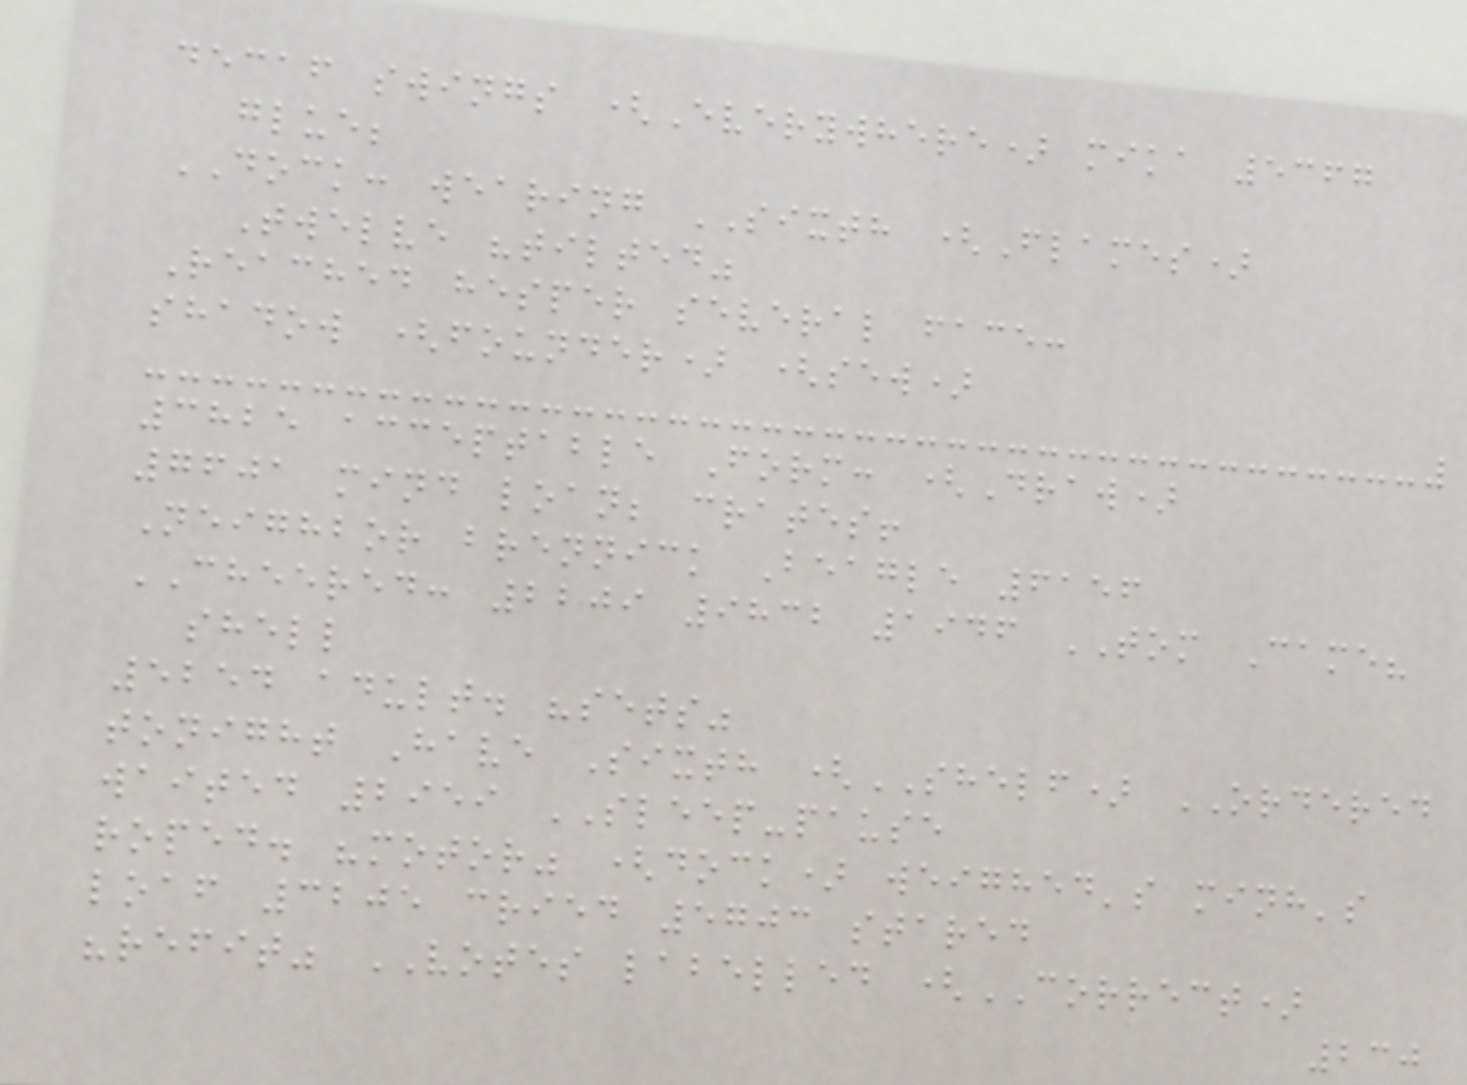decaf swings (Everywhere) mika 5367
glue;
DOCK: wearing SIXTH (Flames)
Twelve "tilted"
Reached hesper several face:
shadow (founder) (sew)
3825 acceptable Form: (Draw)
7601 mind loan; crates!
Neighbor brennick Beagle 6156
CHEERED: 2209 9832 1946 TOM Came?
shell
5254 adult. "sets"
tonight Have Sixth (SHELF) ORDERED
waited 2959 SLEEP-pause
roped. "motor" (dock) weighed's minh's
loaf 3205 cried 5703 stared
"refit" VOTES labelled (CORRECT)
230
